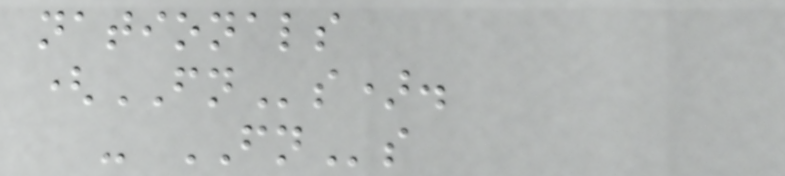nationals
(FNs).
- FNs
